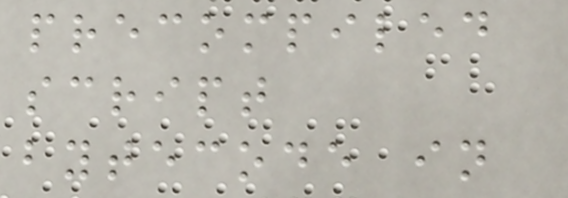precompiled
script
bytecode in
